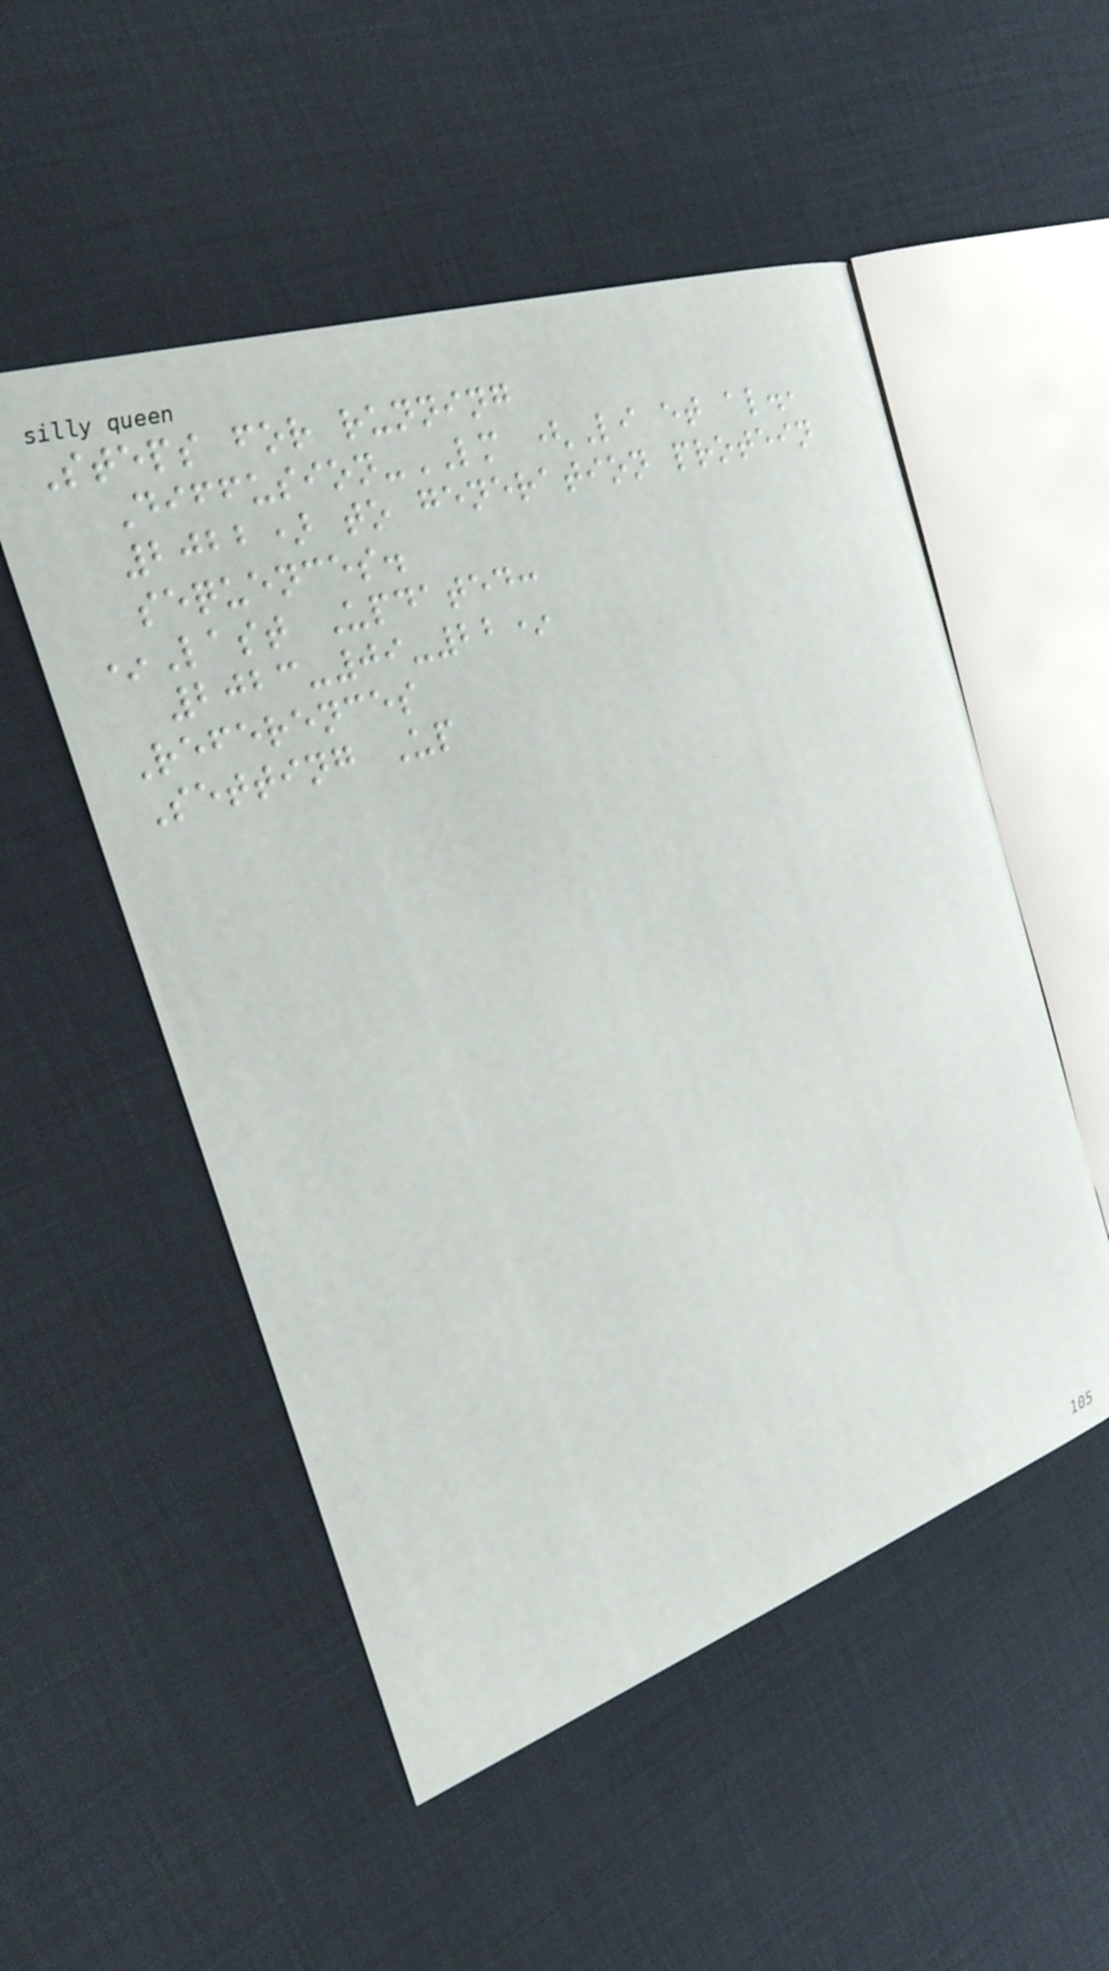Steps for running
Diffusion-LM (Li et al.,
2022) to generation protein
sequences.
*Last Updated:
2023-09-22*
References
Setting Up
